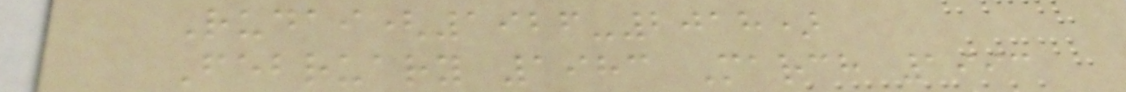Rudai(1926-2018)
February 1983 March 1993
